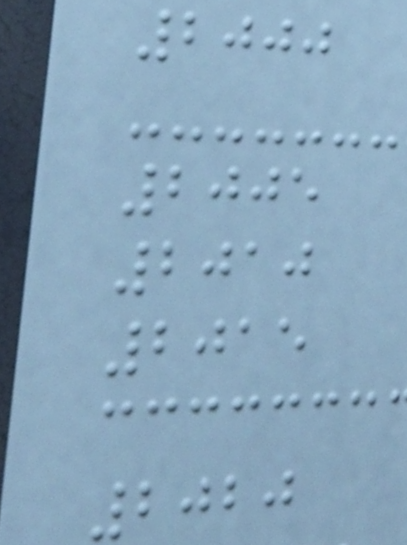2000
2005
2010
2015
2020
